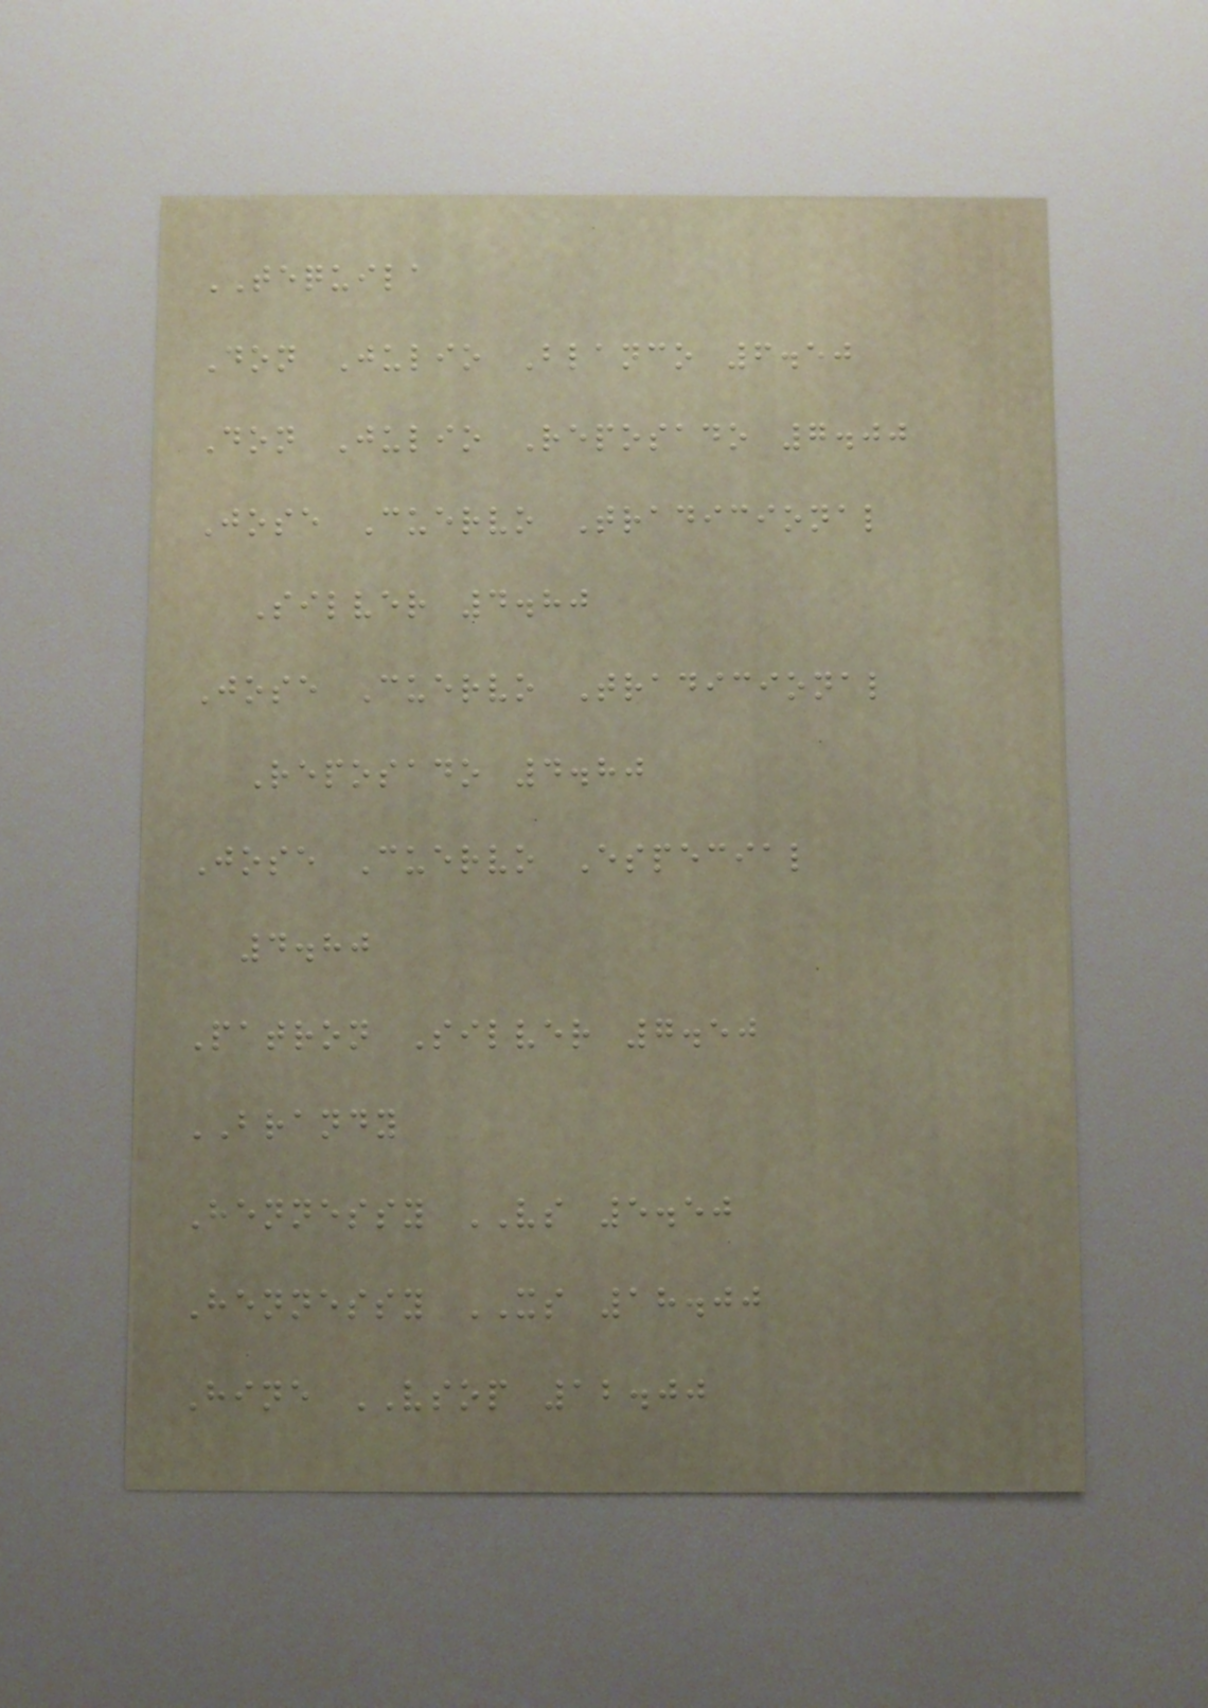TEQUILA
Don Julio Blanco 6.50
Don Julio Reposado 7.00
Jose Cuervo Tradicional
Silver 4.80
Jose Cuervo Tradicional
Reposado 4.80
Jose Cuervo Especial
4.80
Patron Silver 7.50
BRANDY
Hennessy VS 5.50
Hennessy XS 18.00
Hine VSOP 12.00
